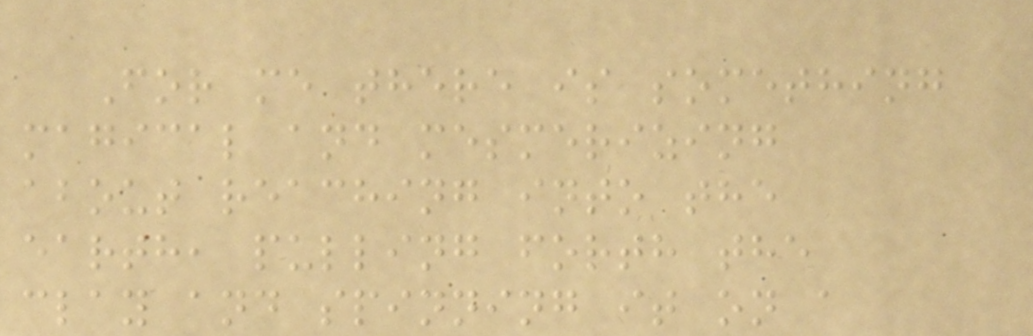For me there is something
magical and mesmerizing
about reaching into the
earth, pulling forth the
clay and spinning it on a
